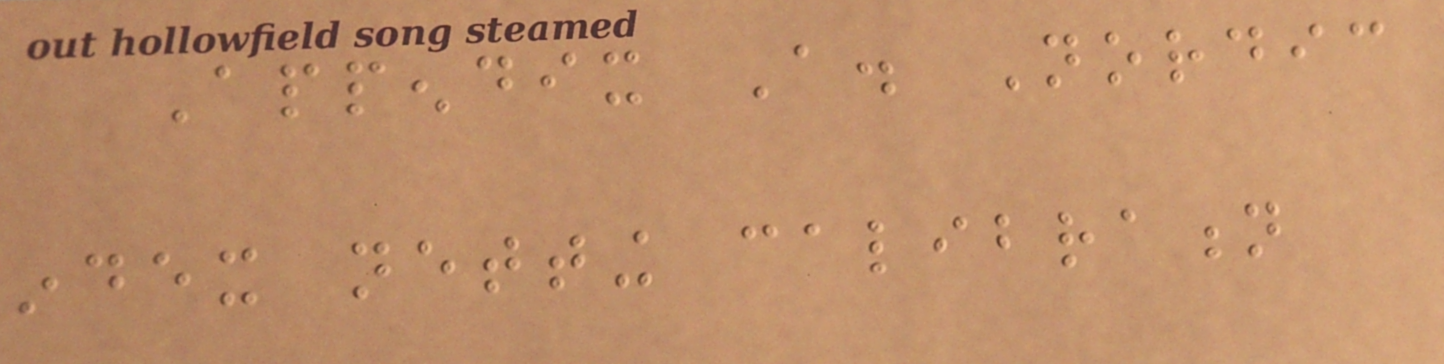Appendix A. Nordic
index netting calibration
